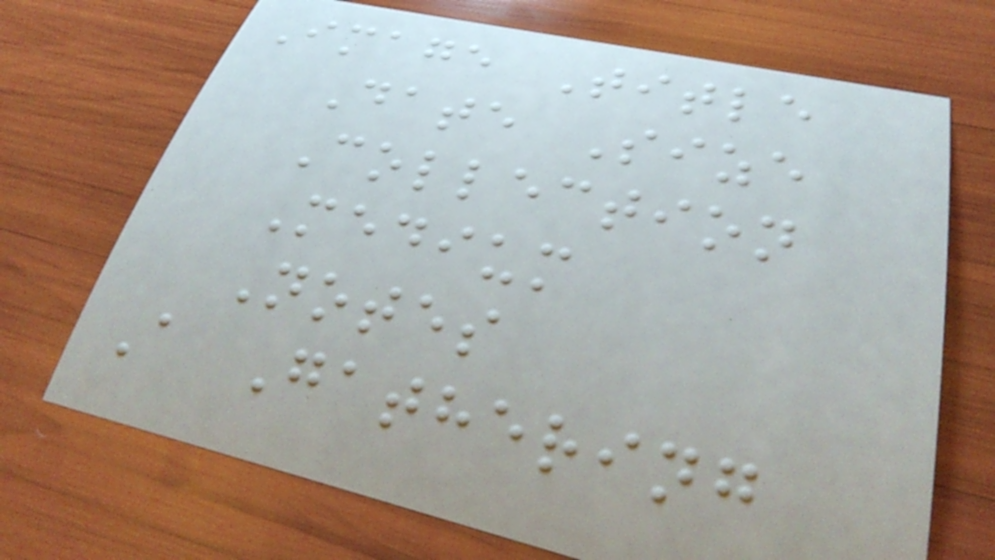Image Title
Date Size
Collection
Medium
Notes
A Gathering
